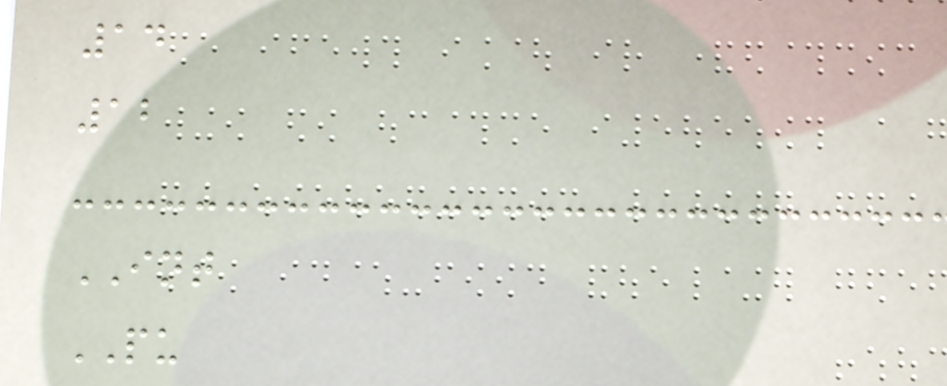14
12
INT
PU
